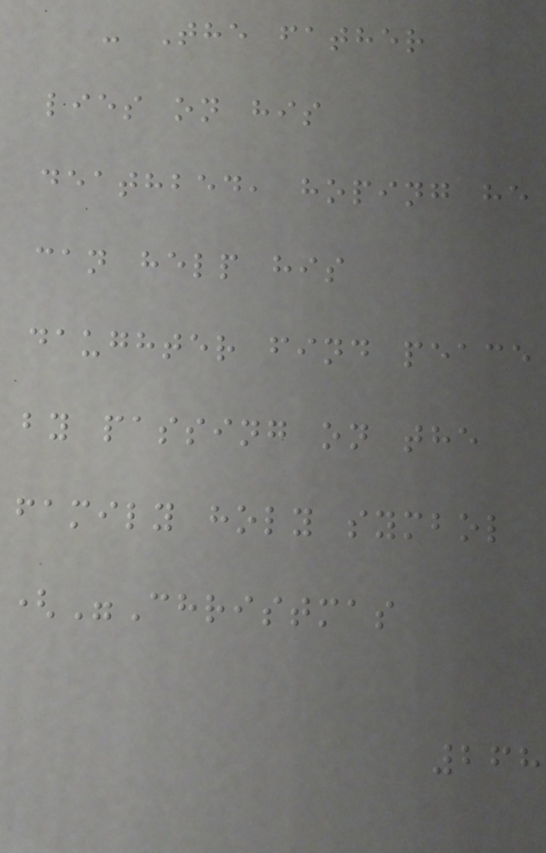- The father
lies on his
deathbed, hoping he
can help his
daughter find peace
by passing on the
family holy symbol
("Christmas
268
